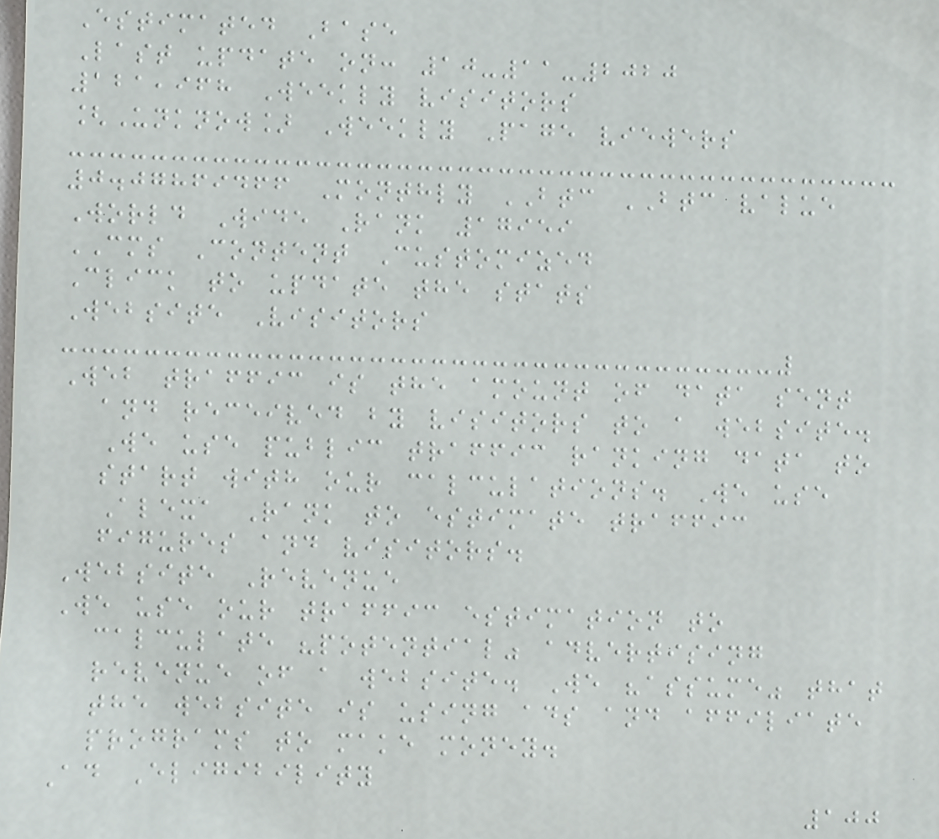Estimated Base
Last update on: 10-11-2020
121,968 Weekly visitors
[Unknow] Weekly Page viewers
0.07869466 Monthly BTC BTC value
World Wide Rank 17959
CMS Content Customized
Click to update the stats
Website Visitors
Web traffic is the amount of data sent
and received by visitors to a website.
We use public traffic ranking data to
start with our calculations. We use
Alexa Rank to estimate traffic
figures and visitors.
Website Revenue
We use our traffic estimation to
calculate "potential" advertising
revenue of a website. We "assume" that
the website is using ads and affiliate
programs to make money.
Ad Eligibility
100
